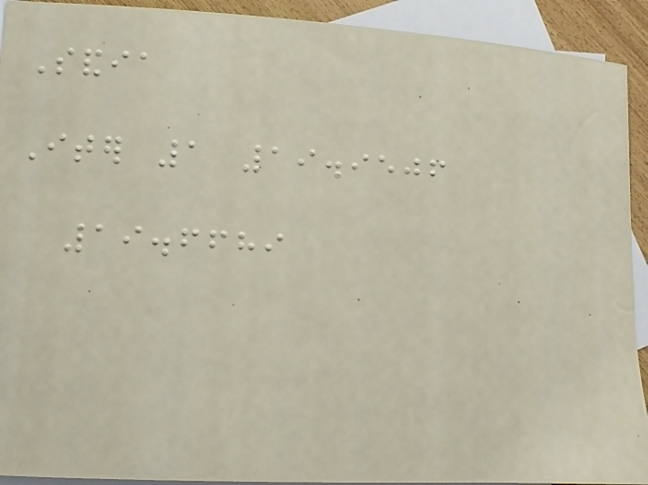Sandia
Iter 1 19.9506
19.6689
